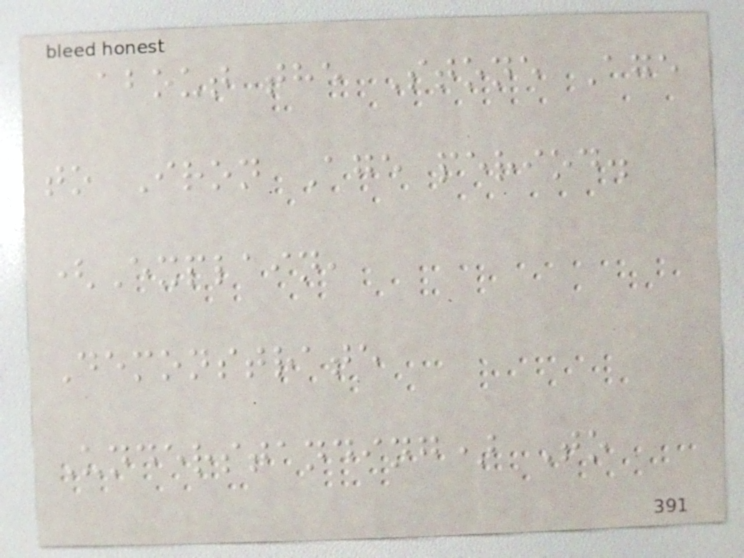about the Stone Age
to Iron Age period.
(Explain,
Demonstrate
Understanding) To
